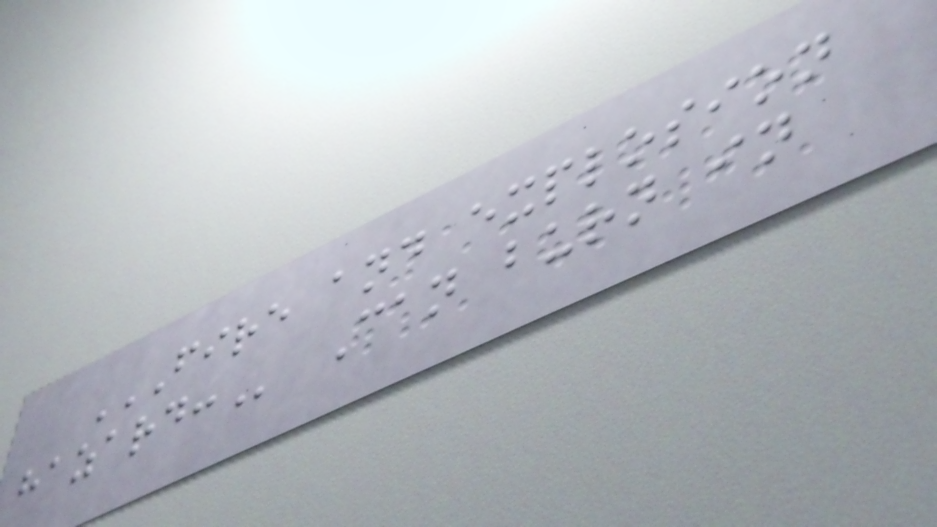FIRE AND EXPLOSION
HAZARD: Can burn in
